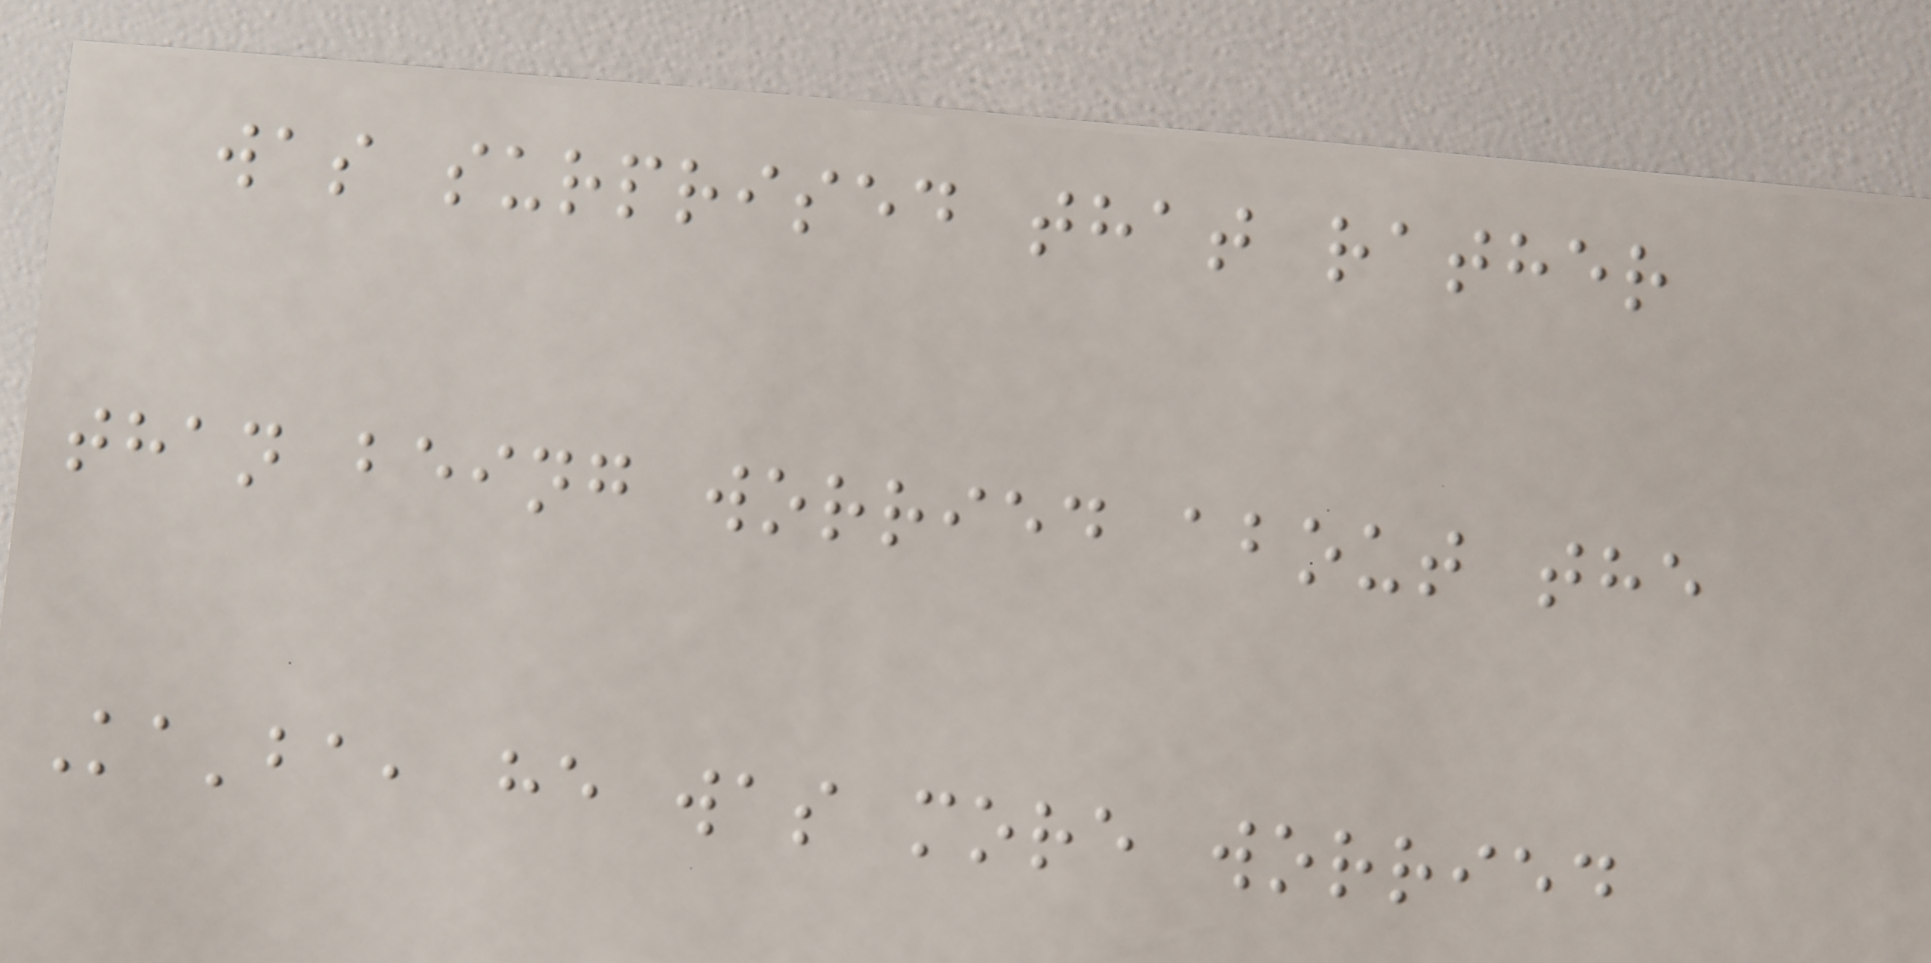was surprised that rather
than being worried about the
Ka'ba, he was more worried
